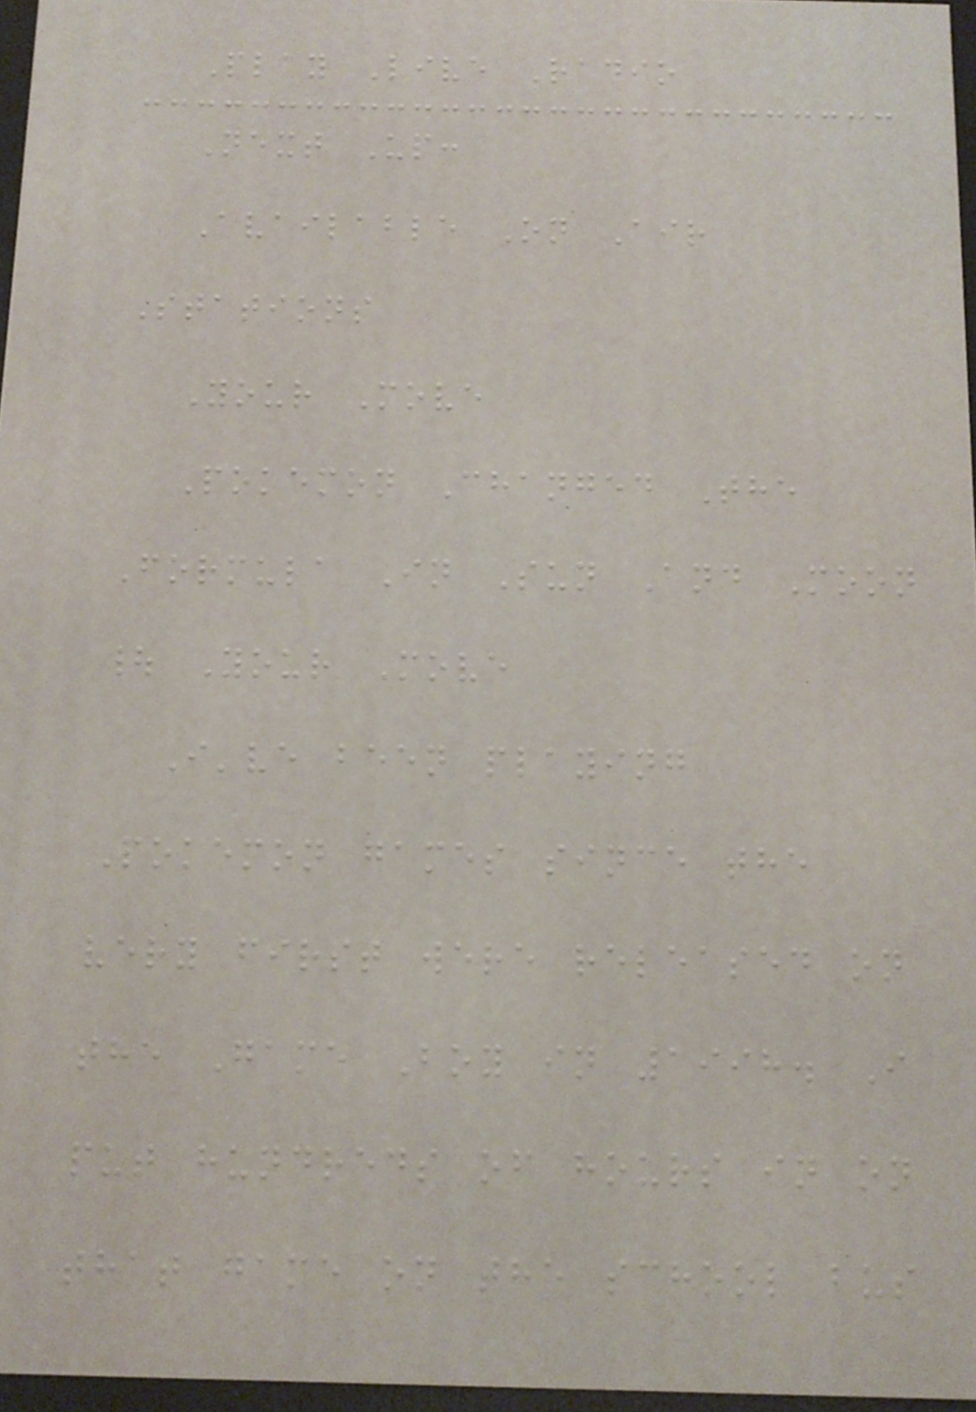Play Live Radio
Next Up:
Available On Air
Stations
Your Move
Pokemon Changed The
Formula In Sun And Moon
| Your Move
I've been playing
Pokemon games since the
very first were released on
the Game Boy in 1998. I
put hundreds of hours in on
that game on the school bus
